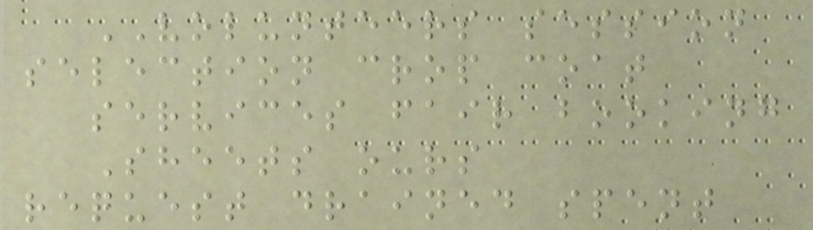VOLUNTEERS session
selection crop coat
services fair booking
Sheets ours
request drained spent
